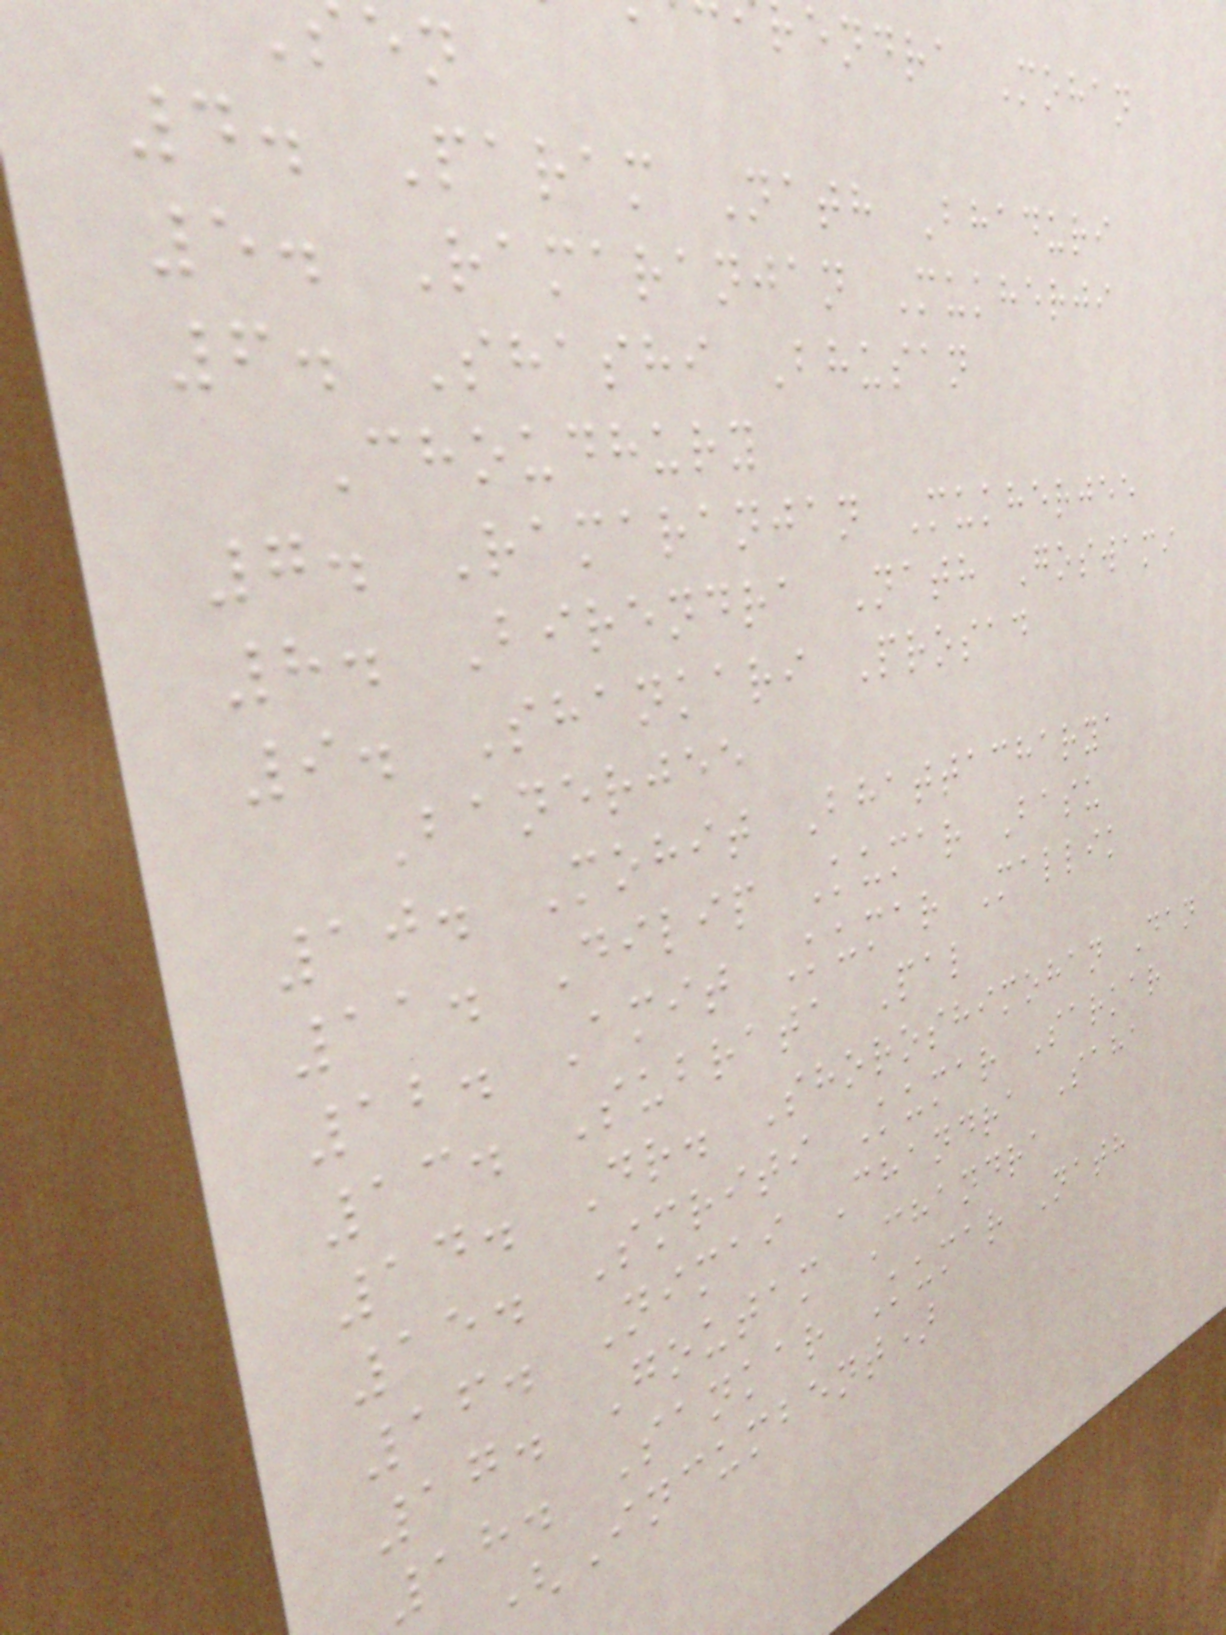endra Mohan
4. Param Nath Bhaduri
5. Ramaranjan Mukherji
6. Shashi Bhusan
Choudhury
7. Ramaranjan Mukherjee
8. Birendra Nath Goswami
9. Shankari Prosad
Banerjee
10. Mohit Bhattacharya
11. Dilip Kumar Basu
12. Amit Kumar Mallik
13. Subrata Pal
14. Dr. Shoroshimohan Dan
15. Smriti Kumar Sarkar
16. Nimai Chandra Saha
17. Goutam Chandra
18. Sankar Kumar Nath
(Incumbent)
